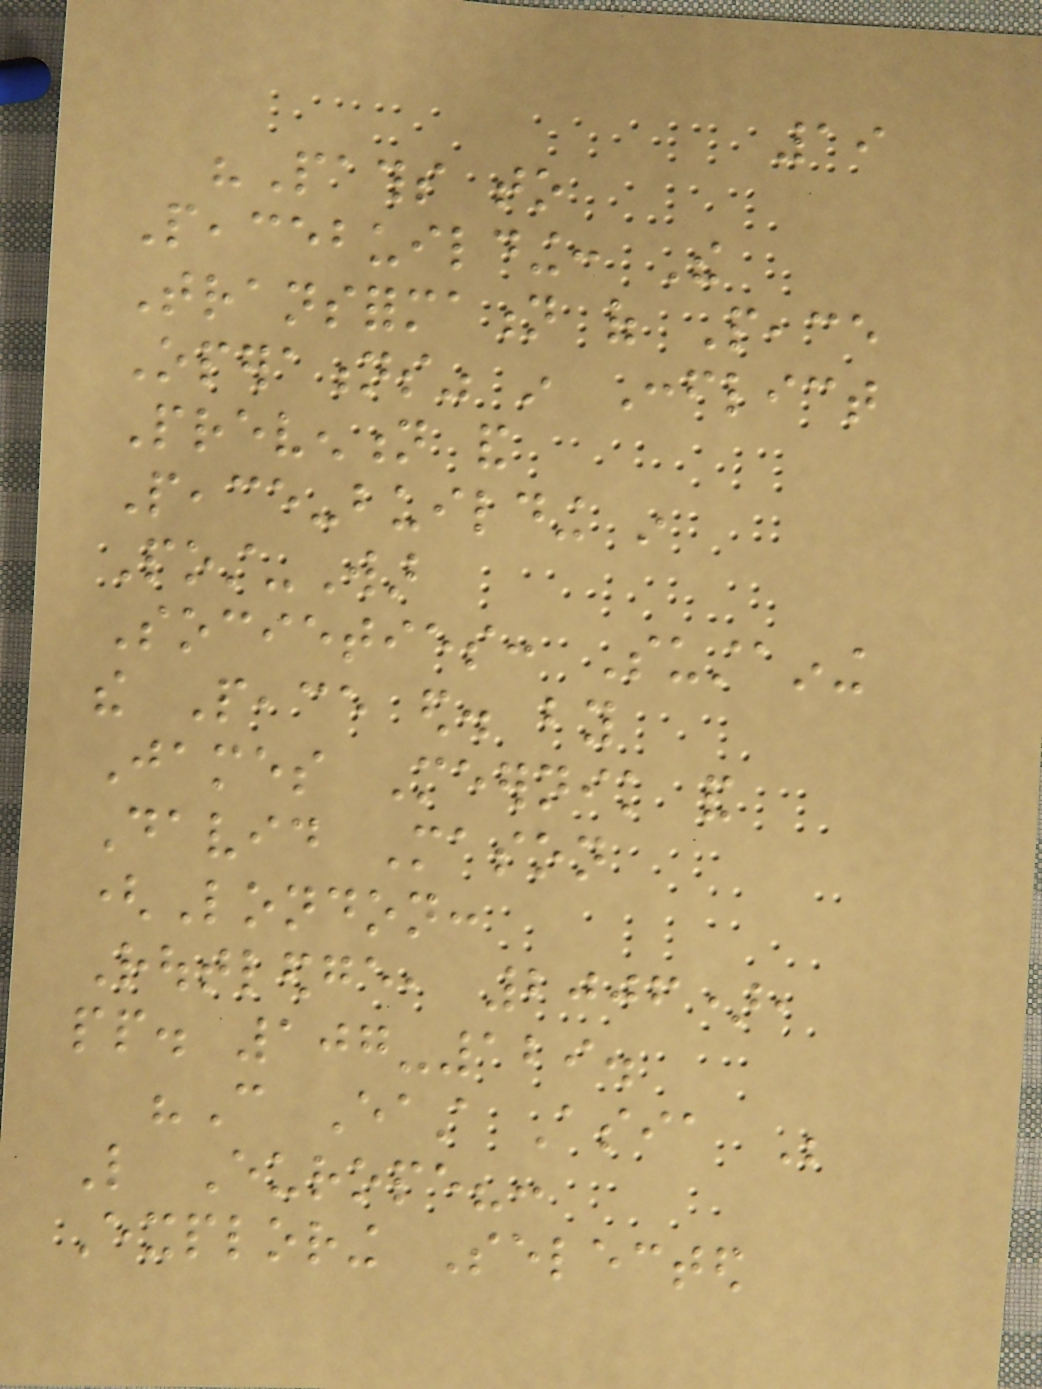19
"Paths to
Peacebuilding: The
Transformation of Peace
Operations" in Conflict
Prevention and
Peace-building in
Post-War
Societies: Sustaining
the Peace ed. by
James Meernik and
David Mason
(London:
Routledge, 2006),
pp. 107-129.
"Can East Asia Be
Like Europe?:
Exploring Selected
